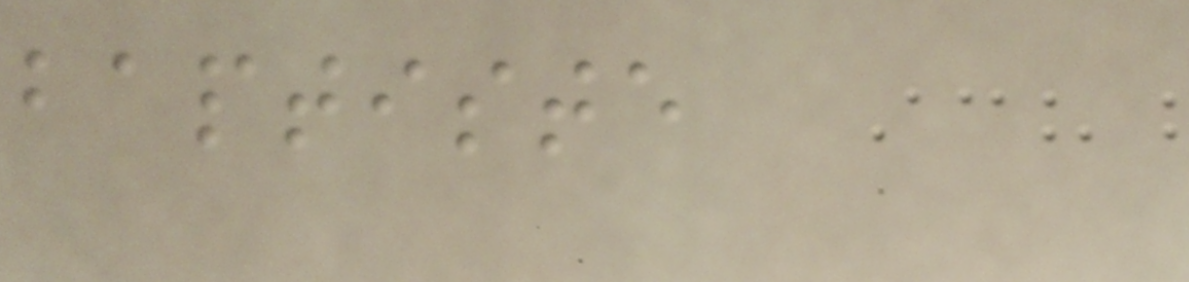baptiste
